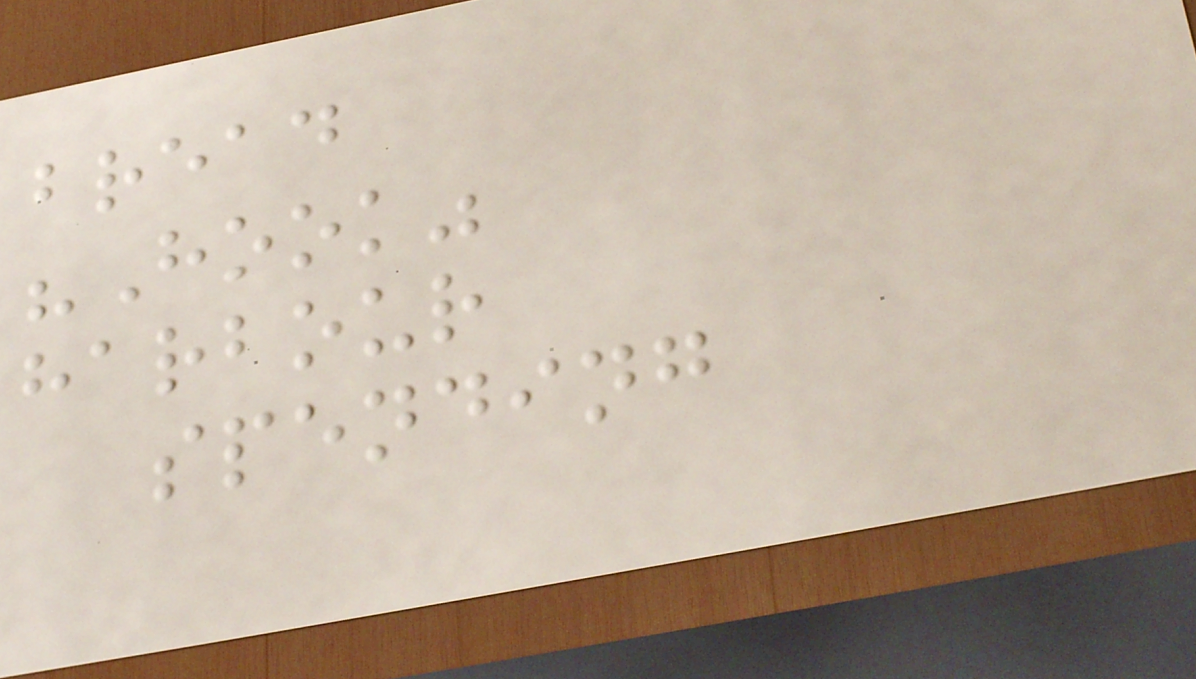bread
"Hook"
harbour
spending
